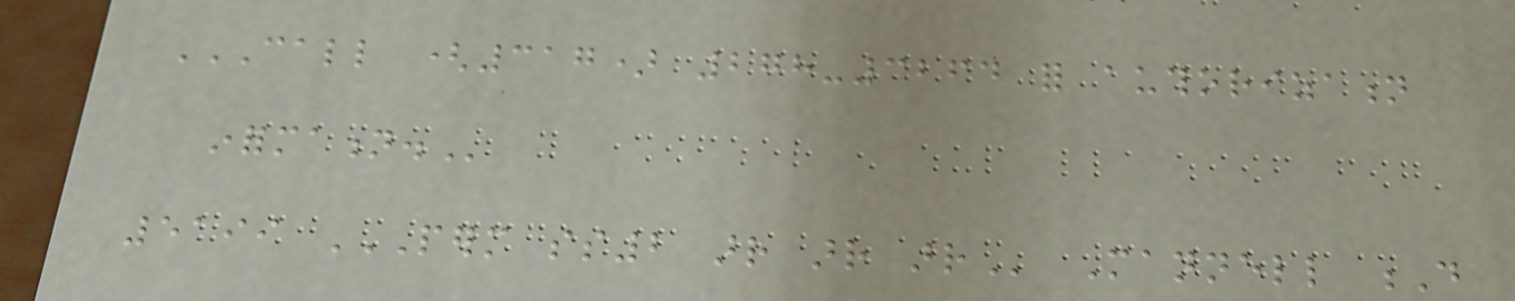CALL (317) 278-3264 FOR AUTHORIZATION
INFORMATION.
5199 PERM SS2 ARR ARR ARR Mannell D
